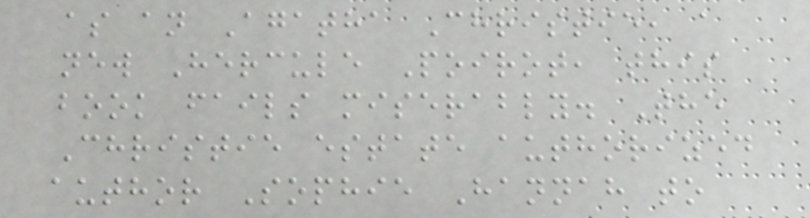as an Agatha Christie, a
new Hercule Poirot, this
book fails miserably. The
Christie estate authorized
author Sophie Hannah to
